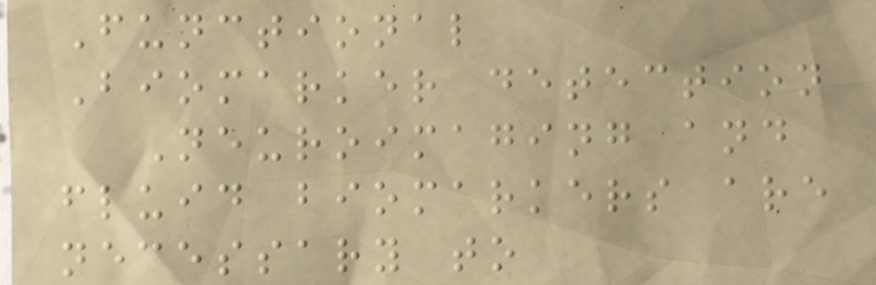Functional
Biomarker detection
Neuroimaging and
fluid biomarkers are
necessary to
